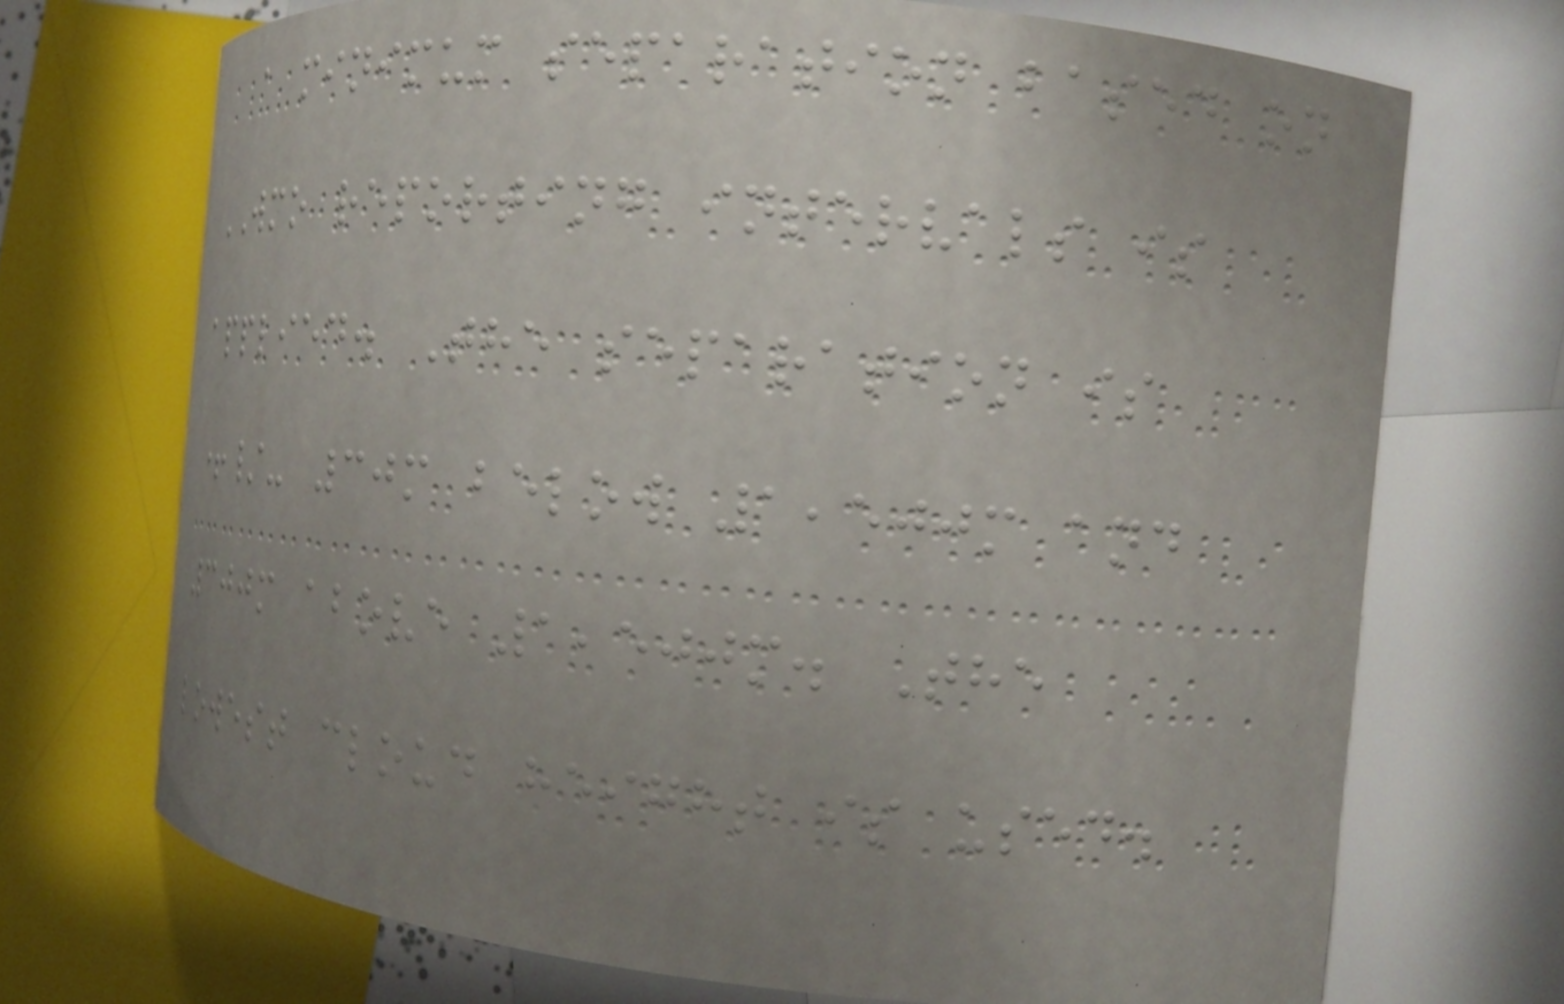a minimum separation based on
WMO reporting intervals is
applied. The separation is
+/- 30m below 1,500m and
300m above 1,500m. The
lowest cloud height is used.
